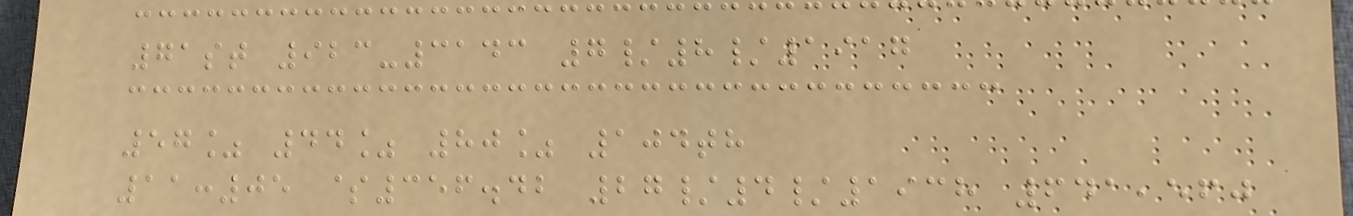71st 923-3143 7/8/1917
57% 44% 80% 104th
11:05 $356.42 27/4/1938 641,560
